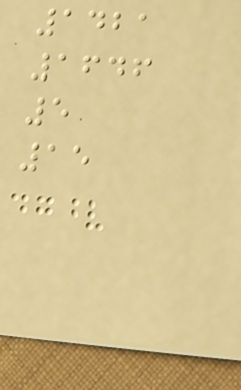1421
1646
5
15
